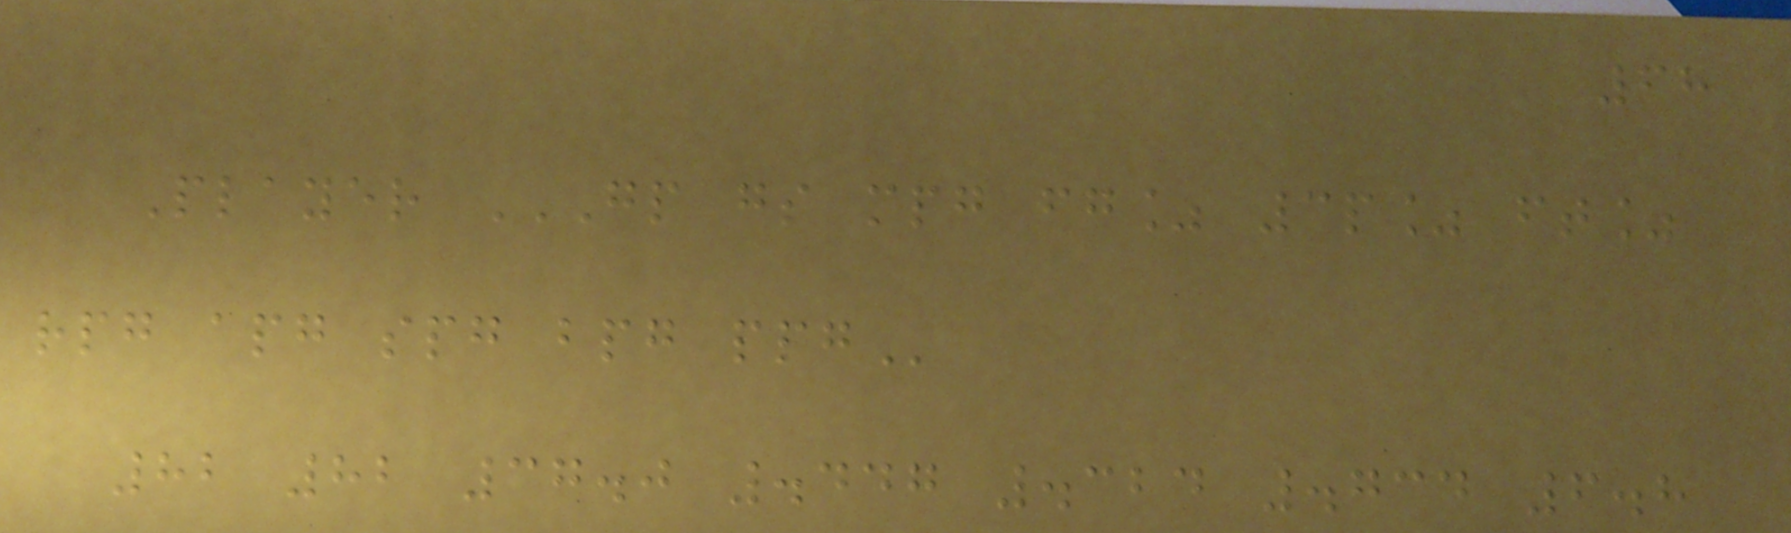68
Player GP GS MPG FG% 3P% FT%
RPG APG SPG BPG PPG
82 82 37.0 .447 .324 .734 6.8
